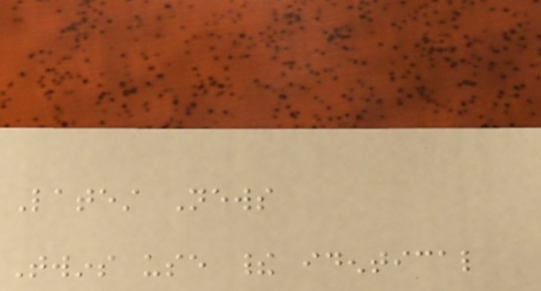Latest News
Twins use their identical
